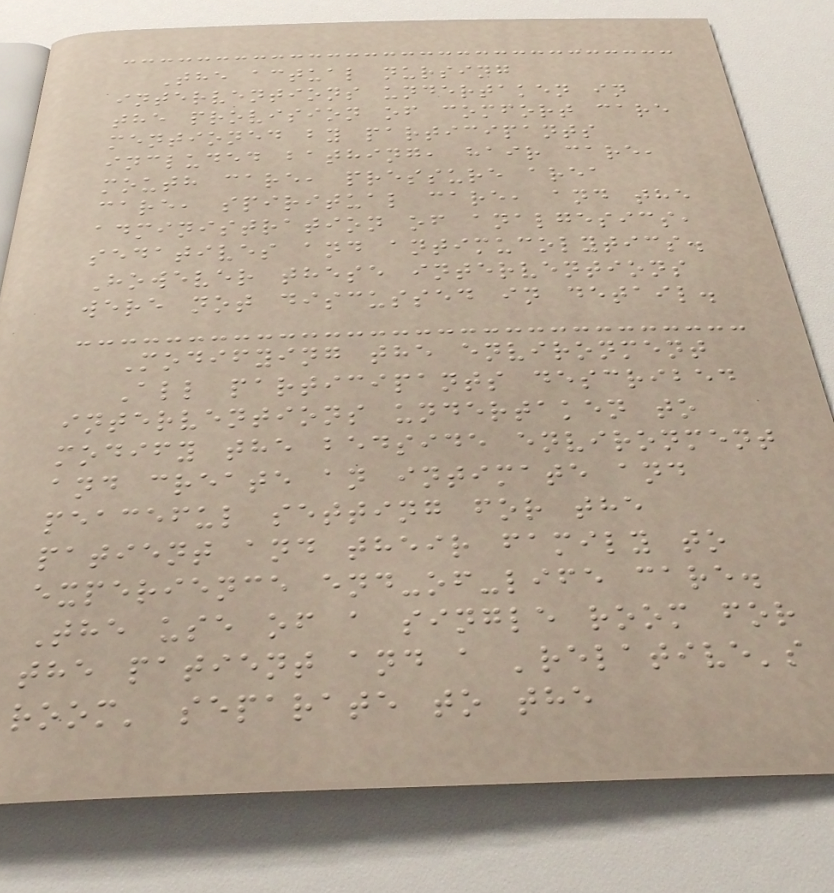The actual nursing
interventions undertaken in
the provision of comfort care
mentioned by participants
included bathing, hair care,
mouth care, pressure area
care, spiritual care, and the
administration of analgesics,
sedatives and antimucolytics.
However these interventions
were not discussed in detail.
Modifying the environment
All participants described
interventions undertaken to
modify the bedside environment
and create an intimate and
peaceful setting for the
patient and their family to
experience end-of-life care.
The use of a single room for
the patient and a 'relative's
room' separate to the
